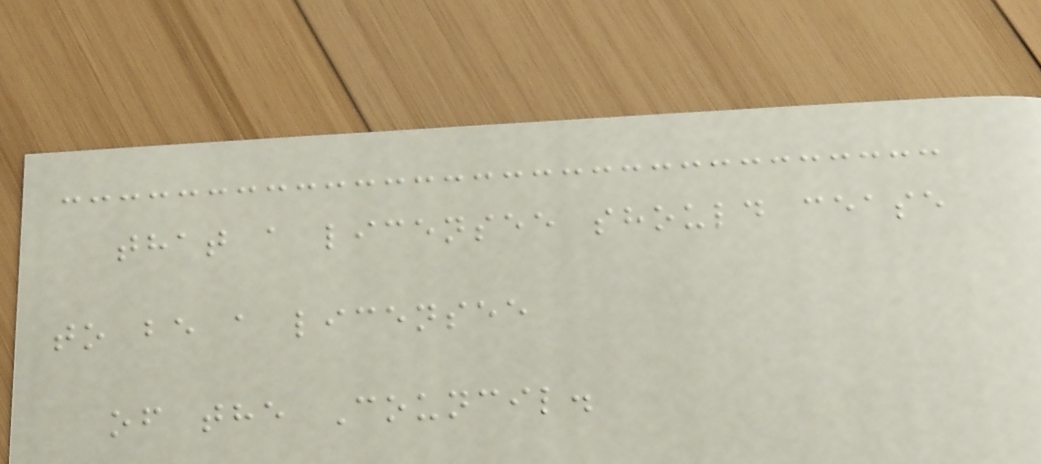that a licensee should cease
to be a licensee
of the Council.
